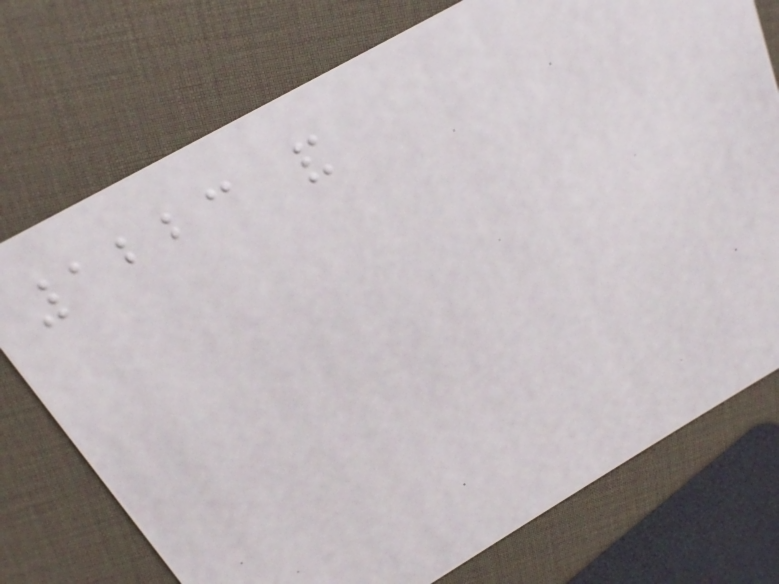1223 and
